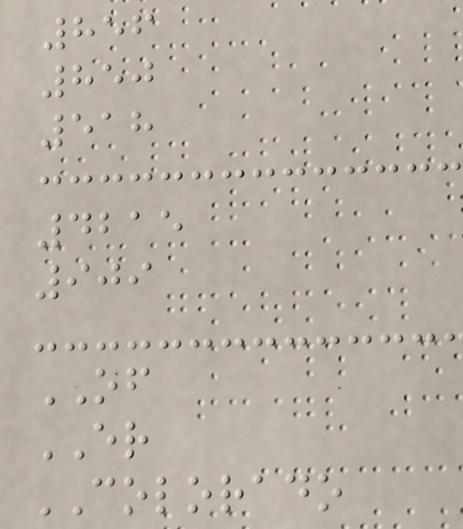856
850
518
4215
909
OF
ER
COLORADO
